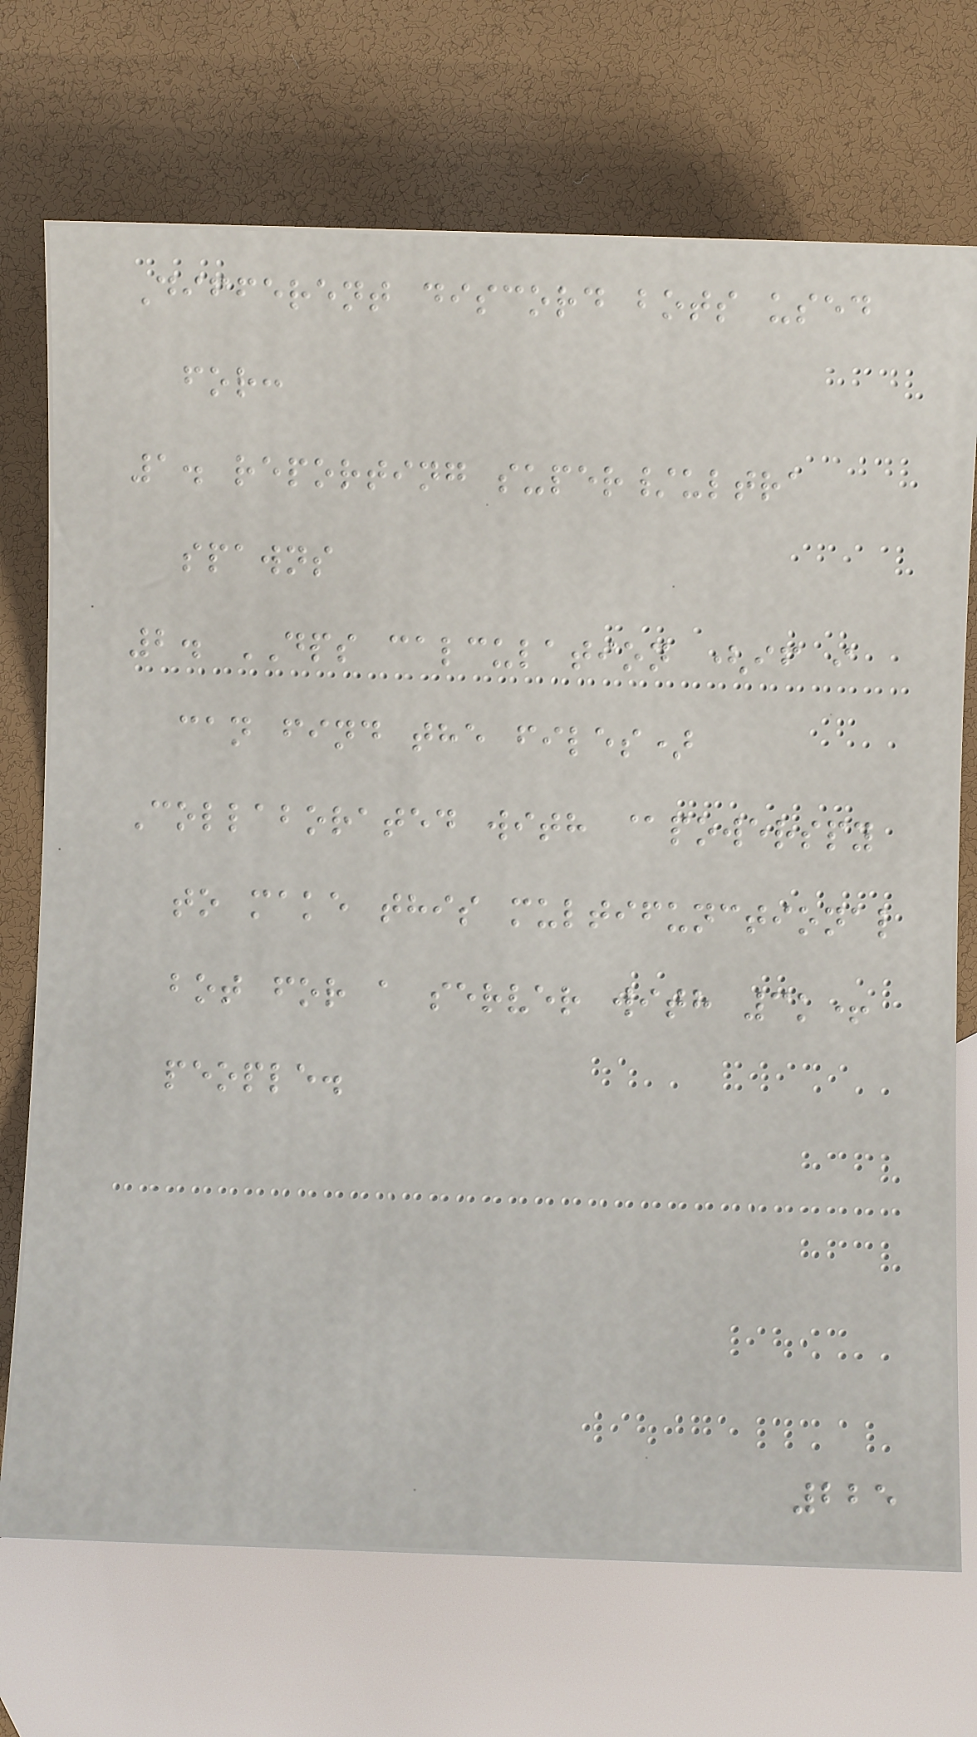Different discord bots used
for:
1. reporting super/ultra
spawns
2. DPS calculation (if i
can find the files)
Collaborated with @powerspy
to make this multifunctional
bot for a server with 3k+
people.
225
